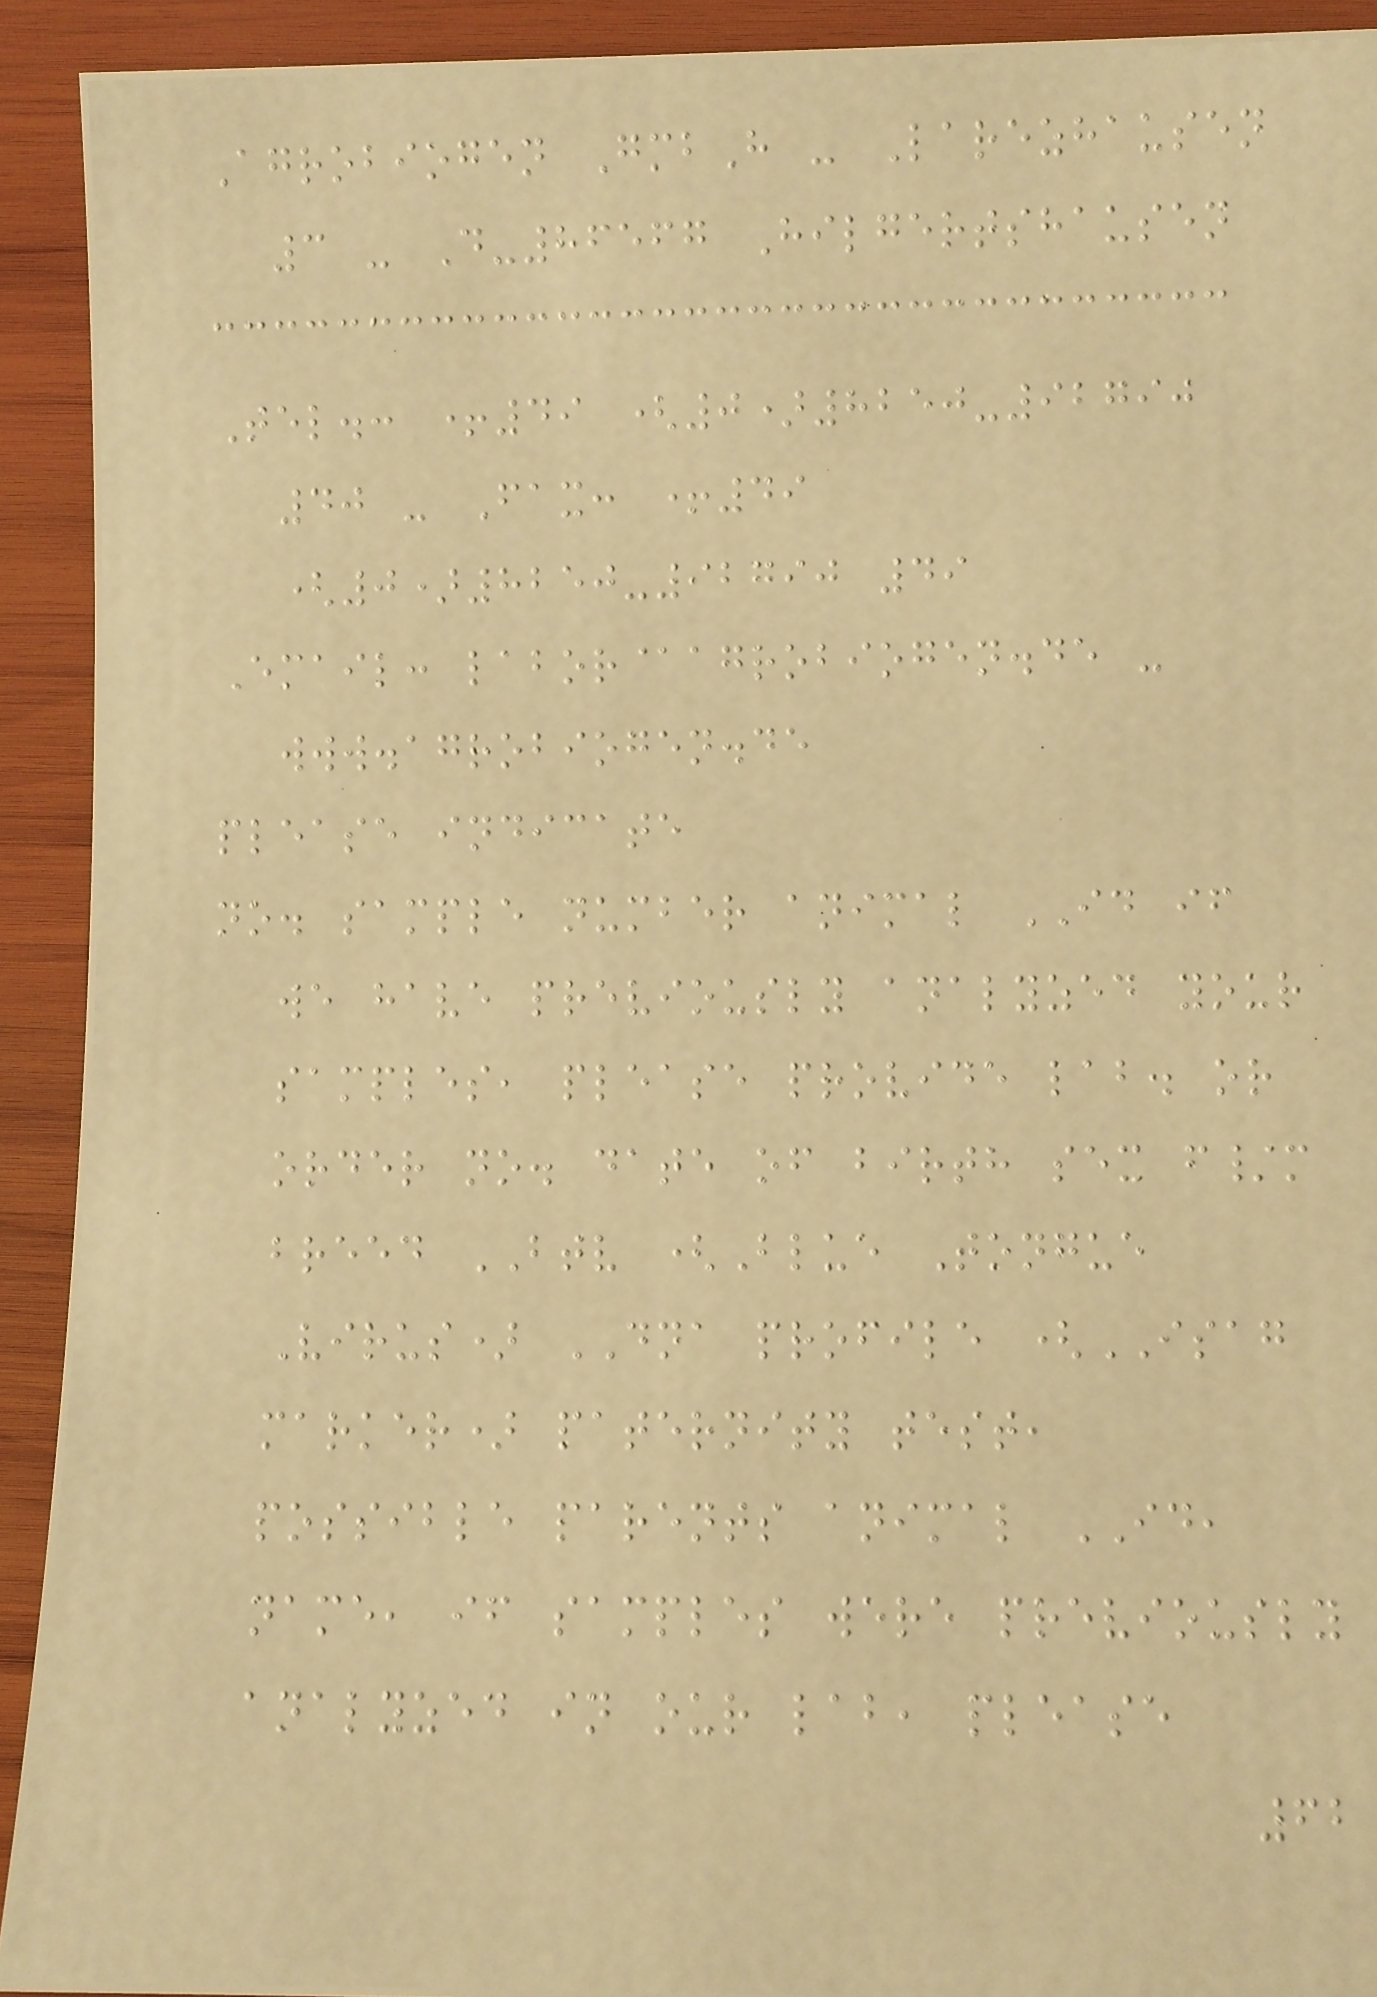Agrobiogen GmbH - Larezhausen
3 - D-86567 Hilgertshausen
Tel.: +49 (0)8250-92790
40 - Fax: +49
(0)8250-92790 49
Email: labor@agrobiogen.de -
www.agrobiogen.de
please indicate
no. sample number animal ID if
we have previously analyzed your
samples, please provide lab. or
order no. date of birth sex f/m
breed BTV (Blue Tongue
Virus) DNA profile (ISAG
marker) paternity test,
possible parents animal ID,
name, if samples were previously
analyzed in our lab, please
62
